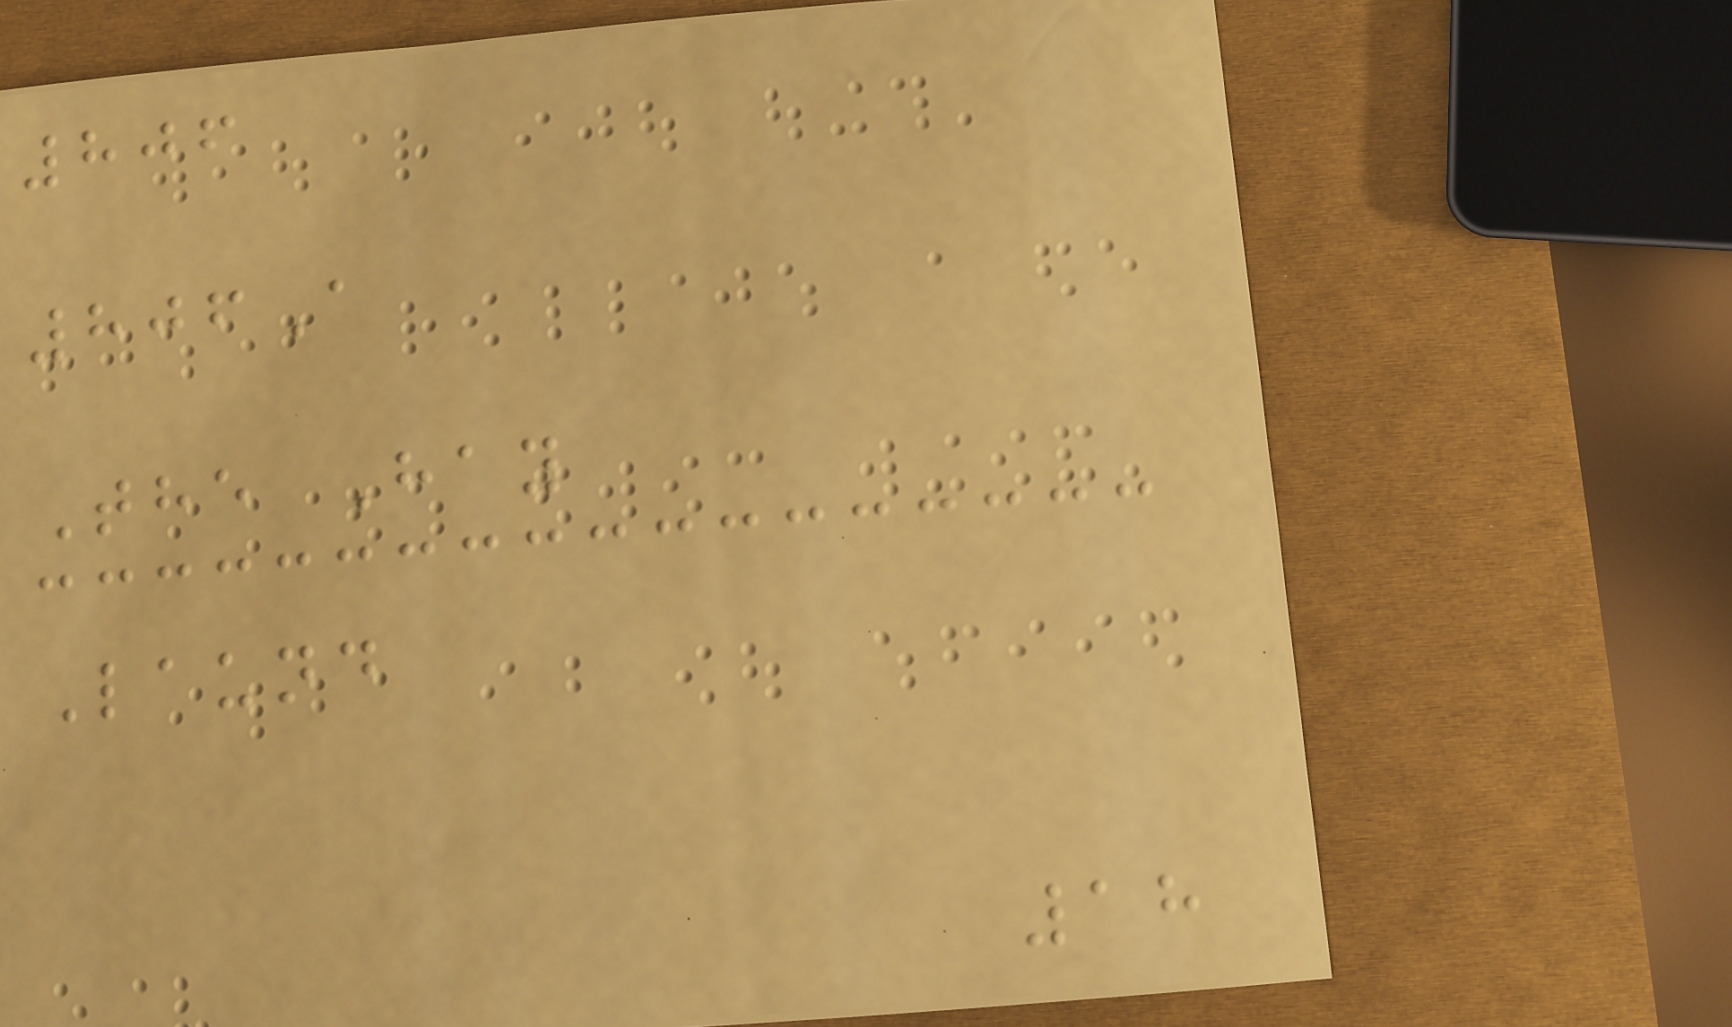806
806A
The Hay
Laund
18
